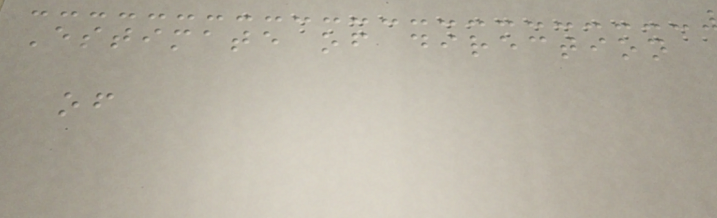Estimate of direction
of
